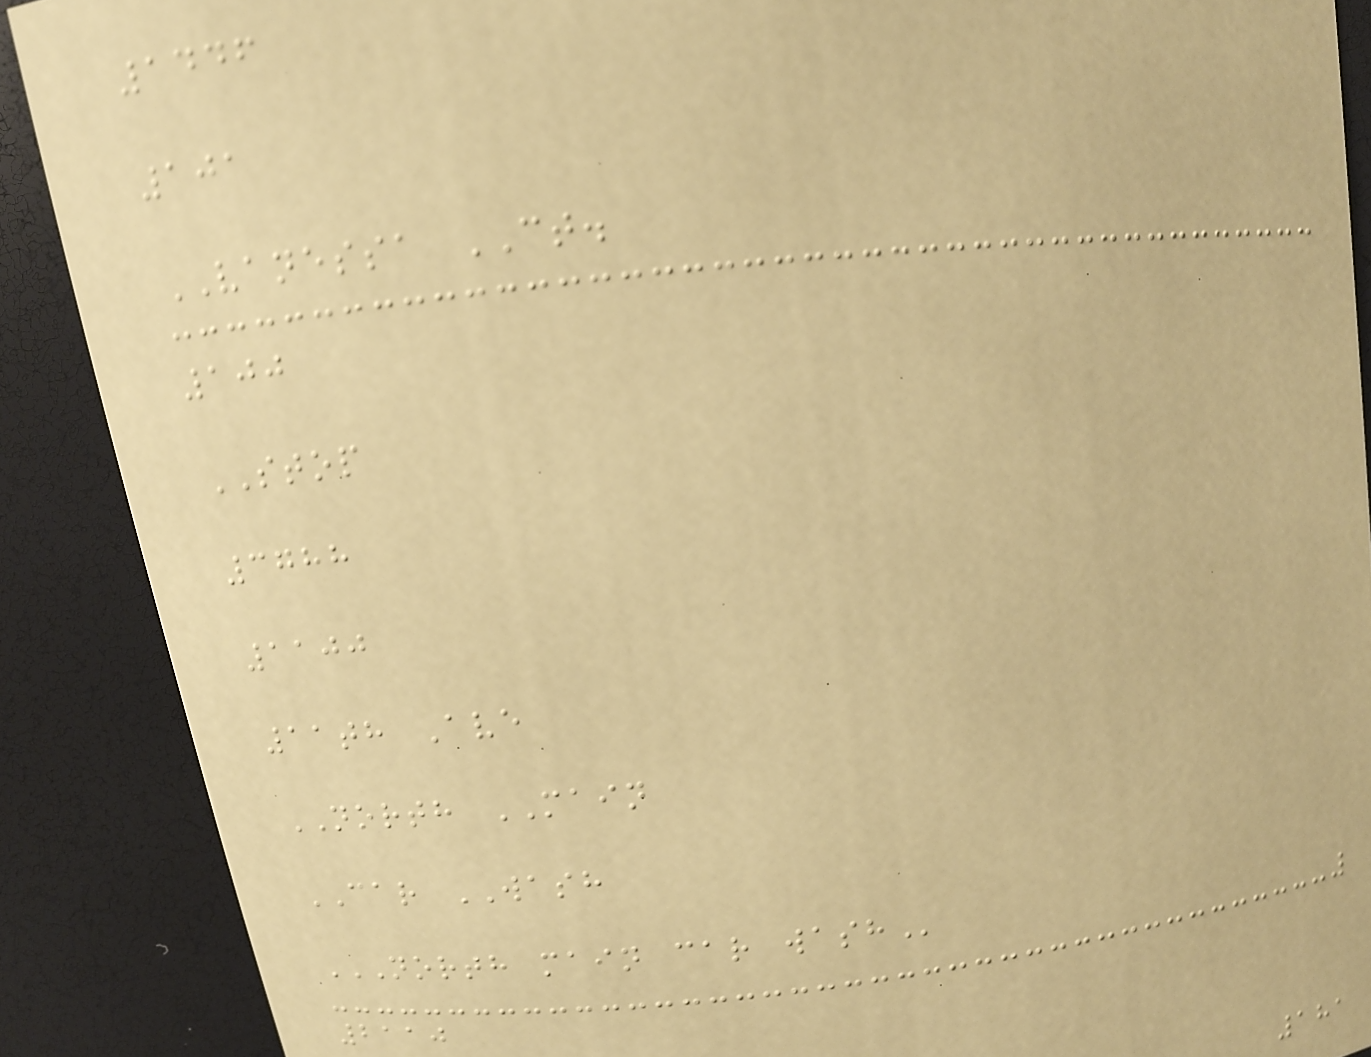1446
101
VANESSA CT.
100
STOP
3788
1100
11th Ave
NORTH MAIN
CAR WASH
NORTH MAIN CAR WASH
2110
181
